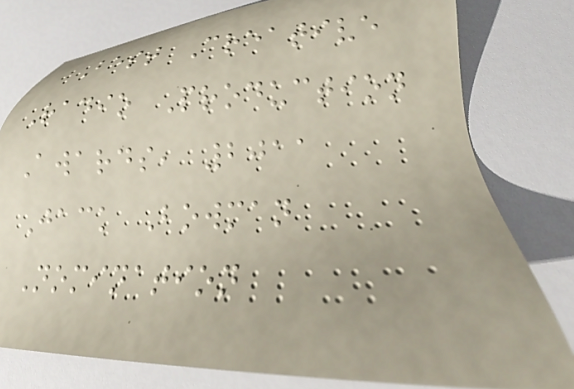Best Creative
Radio Production
Awards, 2011
Jack Bowman
Nomination
